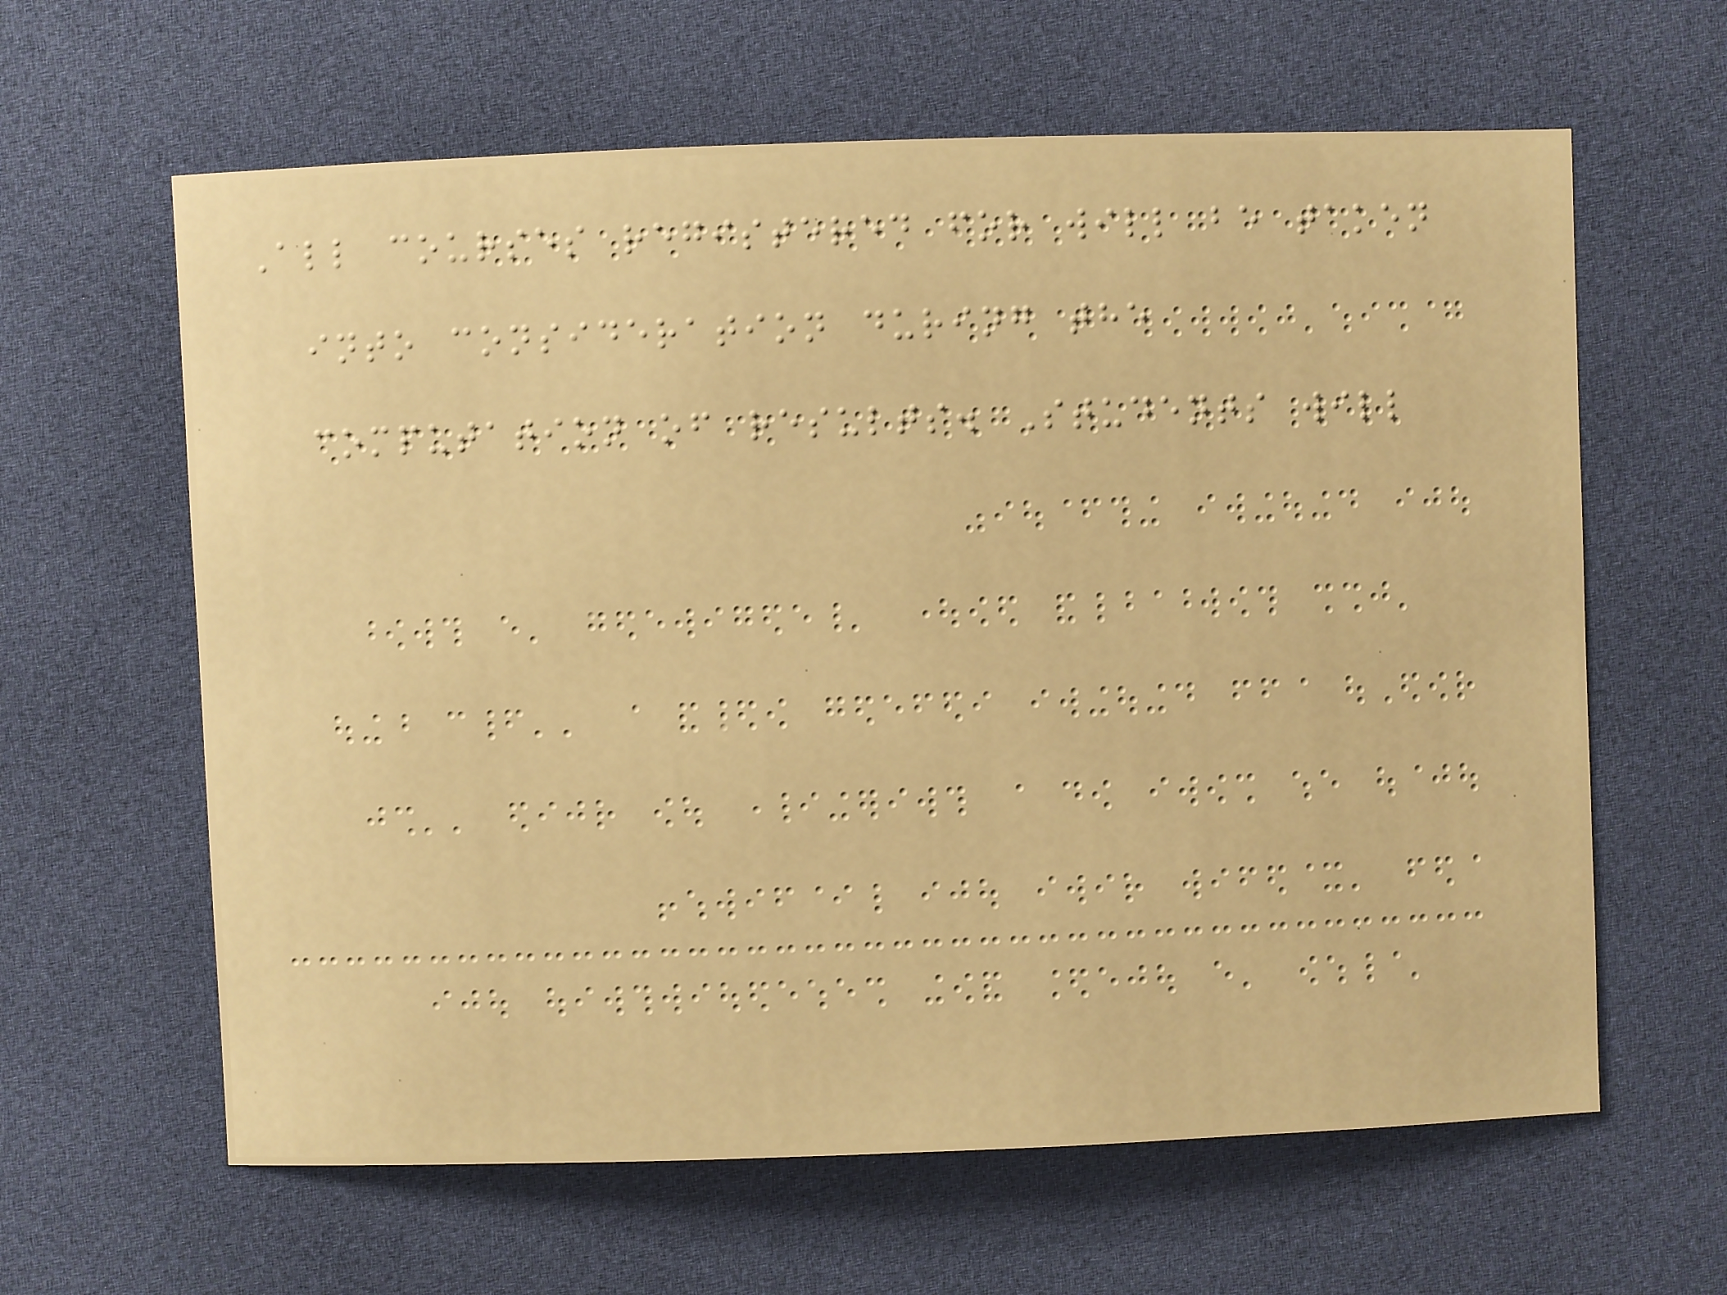All courses registered for will be taken
into consideration during the
computation of results. Students will
